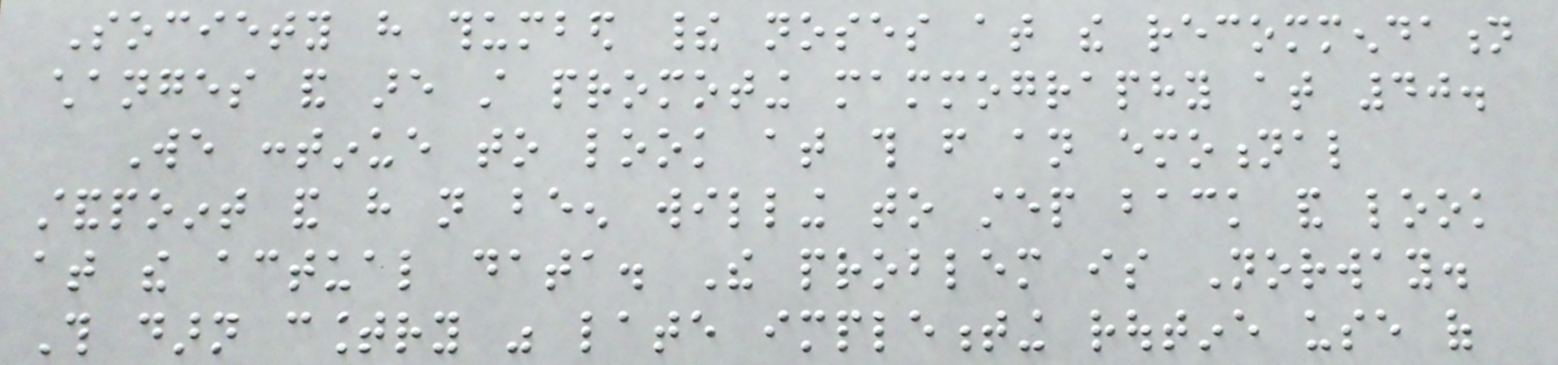Society have thumbed their noses at the recommendation
changes and are still promoting mammography at 40.
We continue to look at this from an emotional
standpoint and have not been willing to step back and look
at the actual data. The problem is Norway.
This darn country was late implementing routine use of
